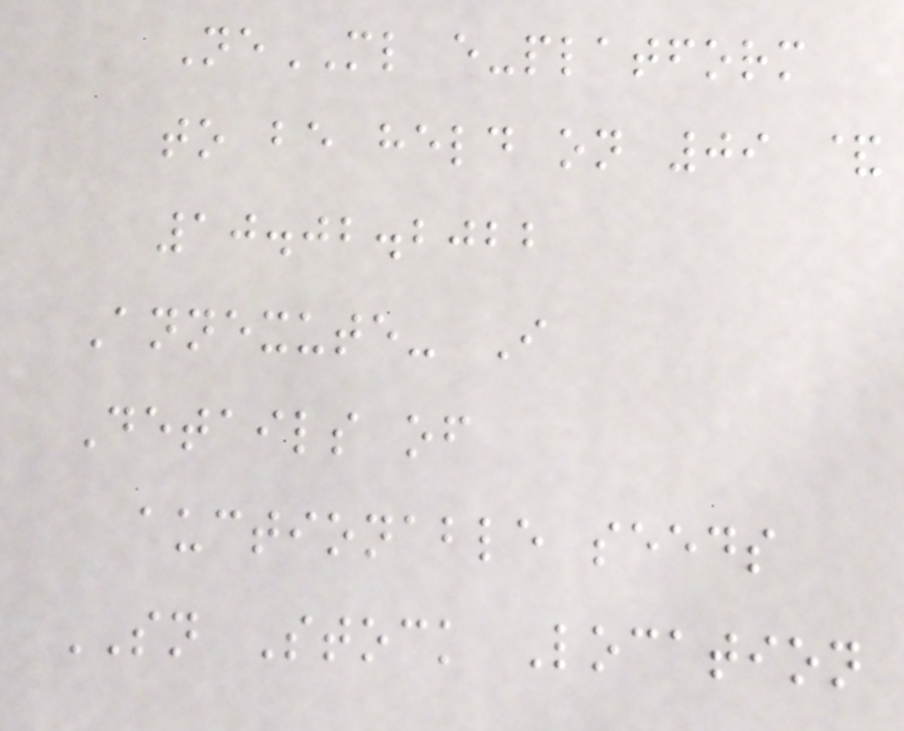NeML e-platform
to be held on 09 &
10.02.2022
Annexute- I
Details of
auctionable seeds
SN Stock Location
